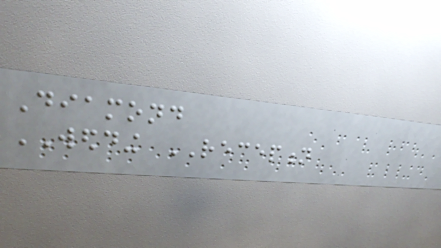Diamond
WEDDING RECEPTION
